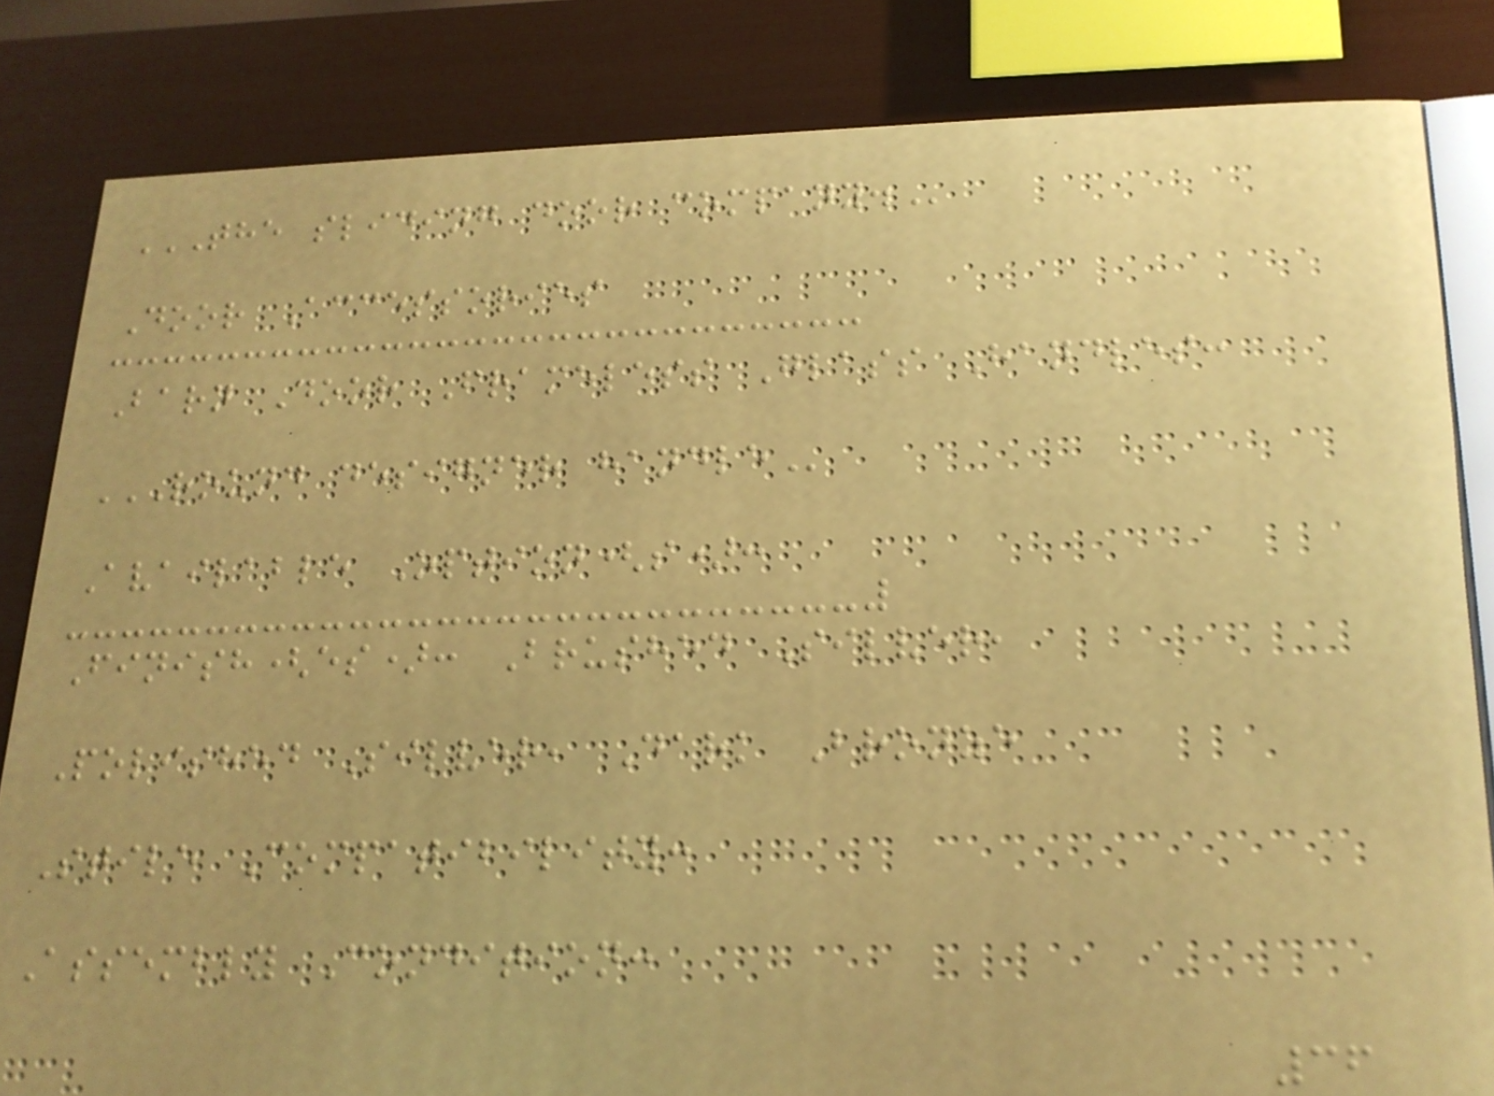THE SLIDING DOOR COMPANY.
Door Accessories
Barn Door Frameless Glass Handles:
ROUND DESIGNER HANDLE
Available Option(s):
Finish(es): Brushed Silver,
Polished Silver, Dark Bronze
Stile Compatibility:
Assembly Condition:
36
